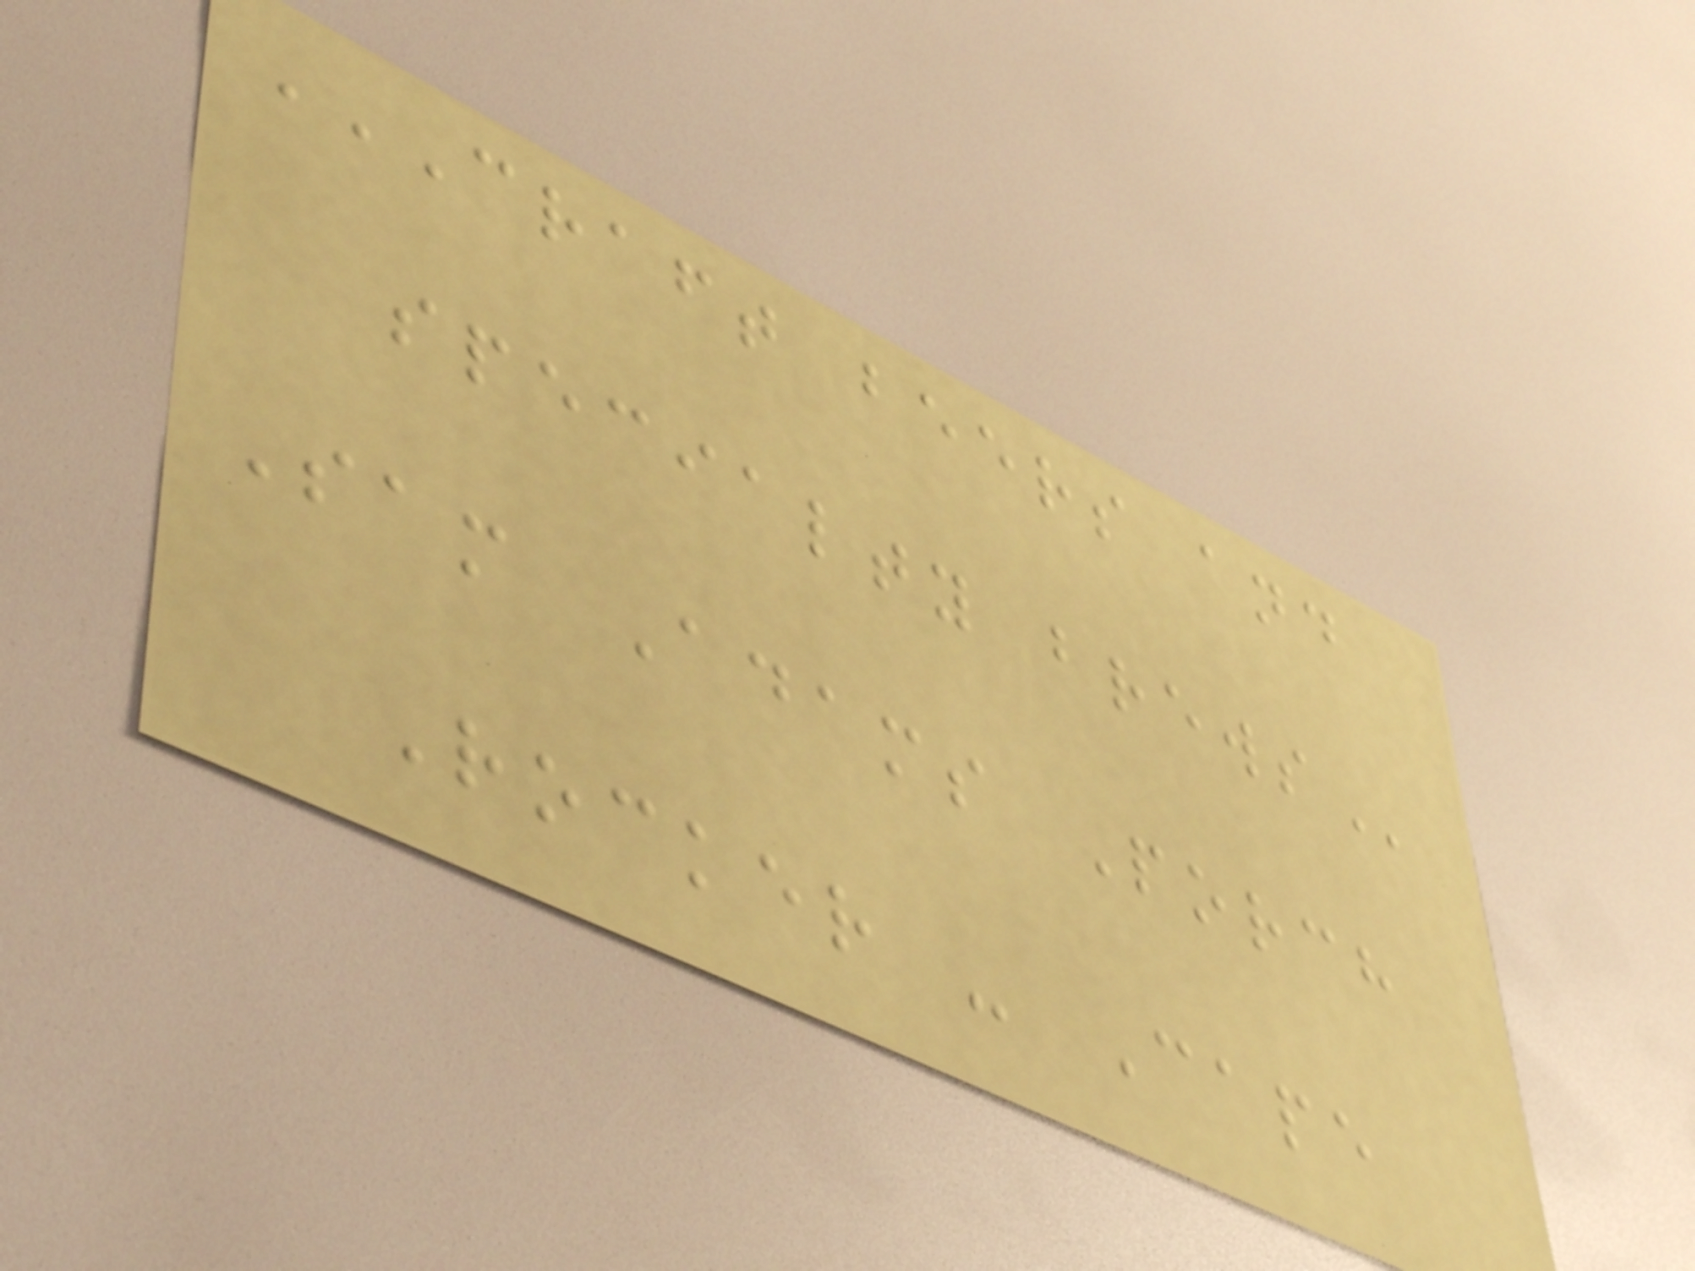CRAFT BEERS AND
SPECIALTY BREWS
Sam Adams Porch
Rocker - Cape
